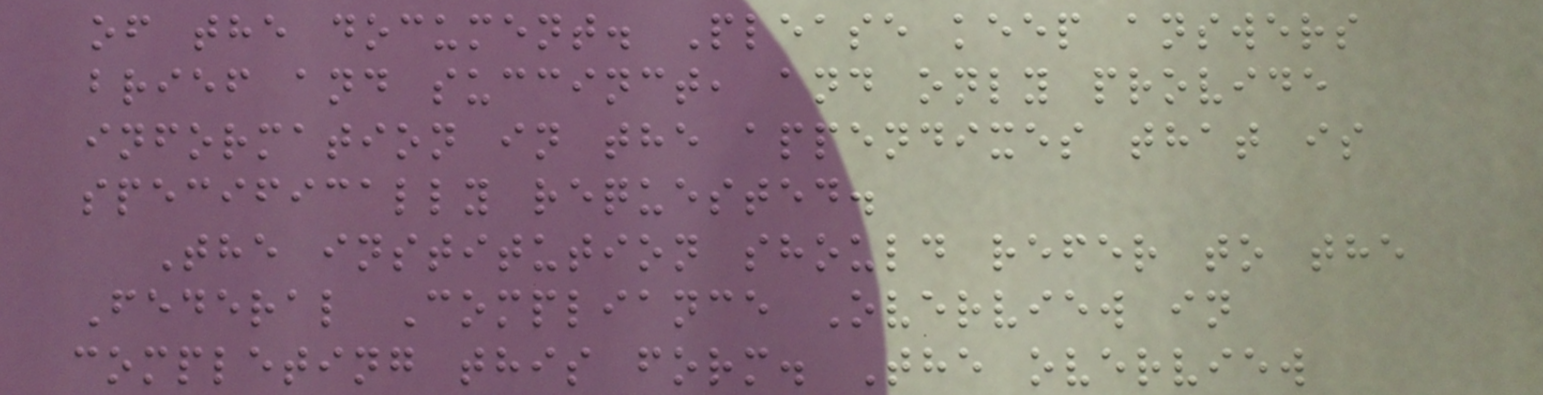of the document. Please keep answers
brief and succinct, and only provide
information in the appendixes that is
specifically requested.
The institution should refer to the
Federal Compliance Overview in
completing this form. The overview
